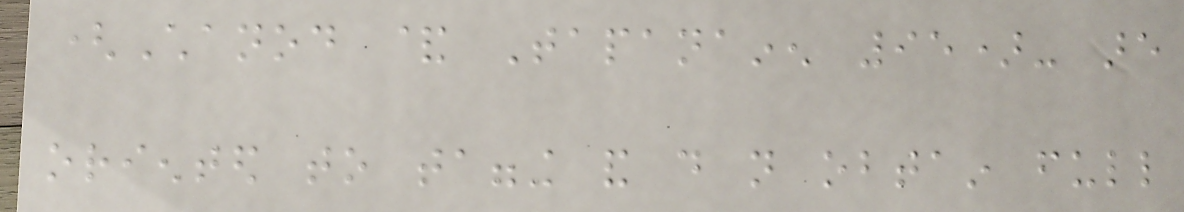(Chanod & Tapanainen 95)- are
oriented to tagging and do not obtain full
